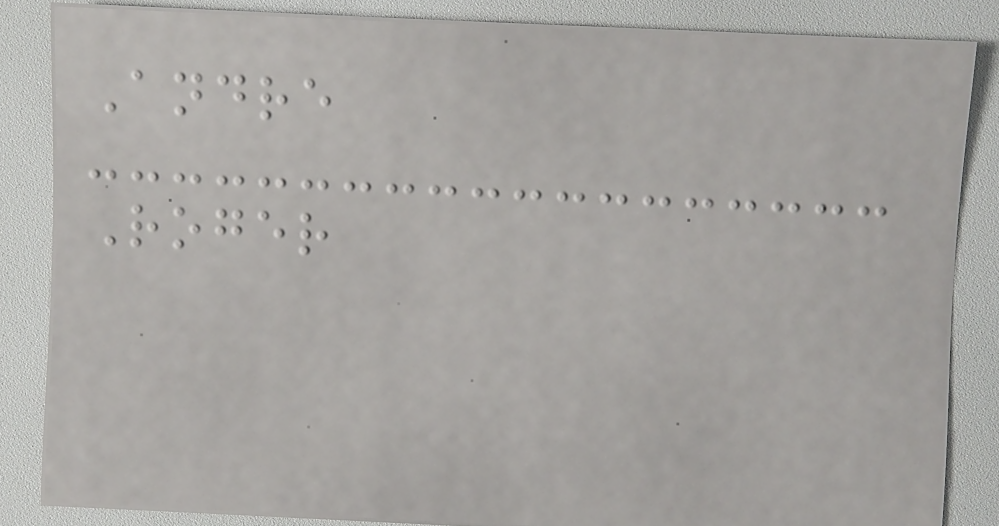Andre
Roger
